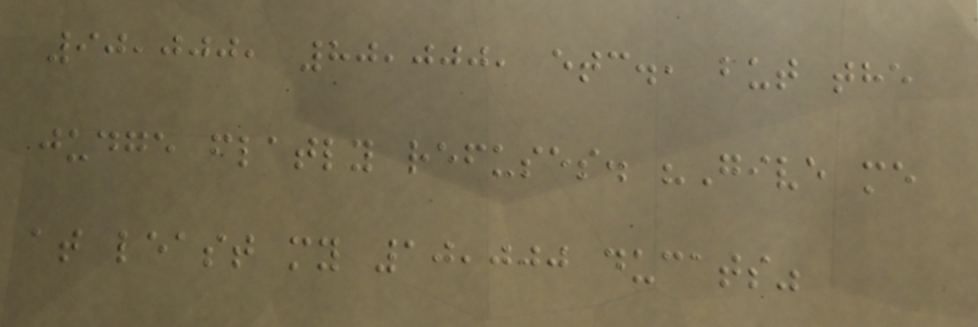90,000, 80,000, etc., but the
judge flatly refuses. "Give me
at least my 10,000 ducats"
